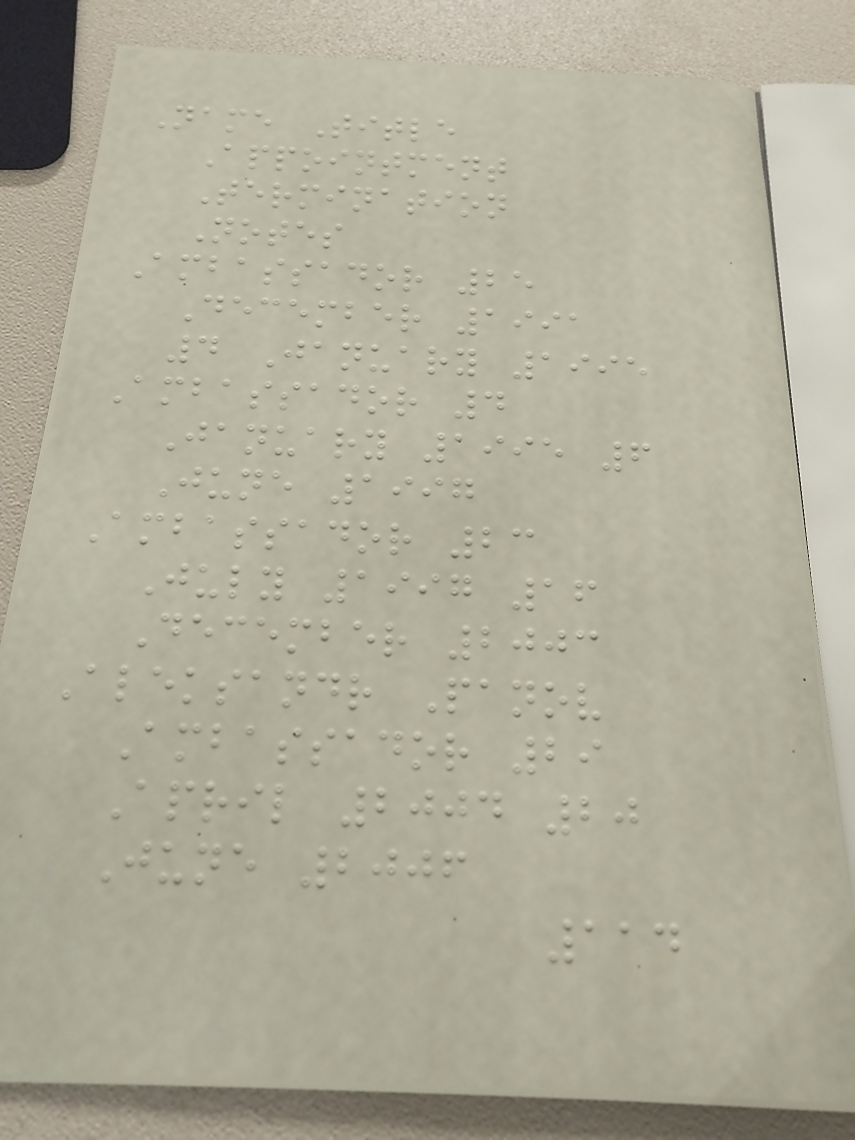Name Title
Appointment
Termination
Notes
Ambassador 25
December 1991
4 January 1995
Ambassador 4
January 1995 6
June 1997
Ambassador 23
July 1997 16
December 2003
Aleksandr Panov
Ambassador 29
April 2004 20
June 2006
114
